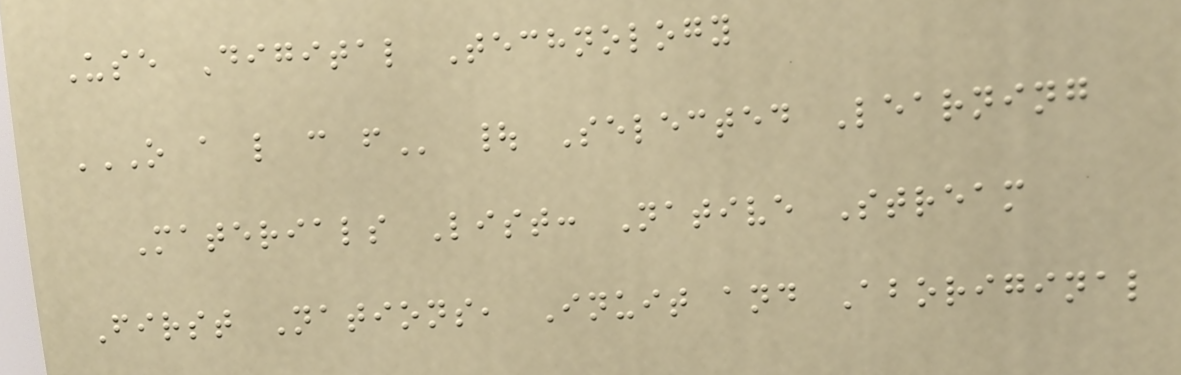Use Digital Technology
O A L C F | Selected Learning
Materials List: Native Stream
First Nations, Inuit and Aboriginal
